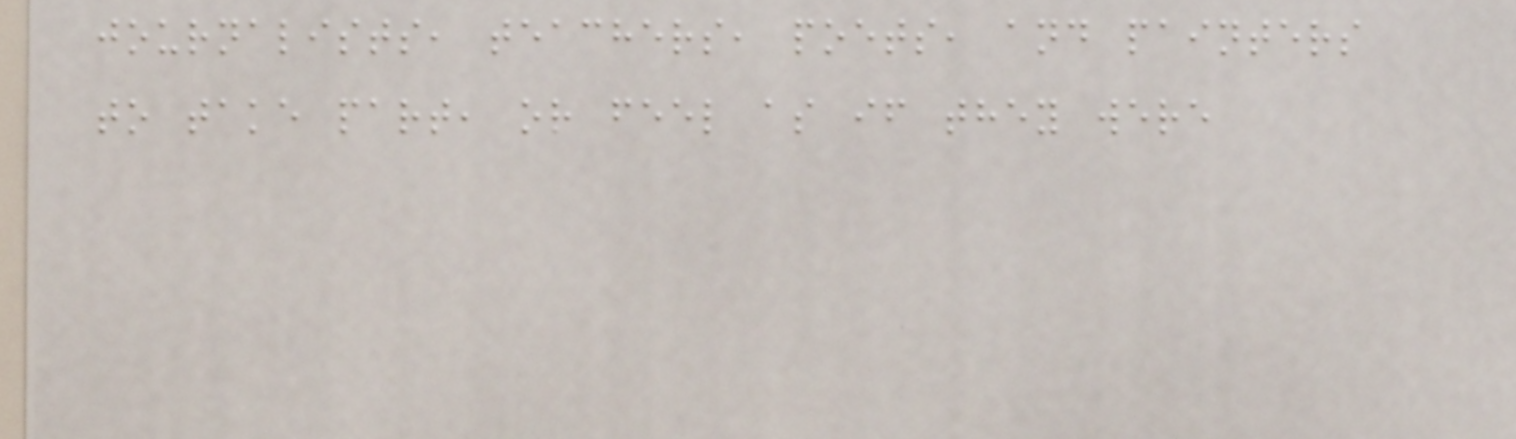journalists, teachers, poets, and painters
to take part, or feel as if they were
